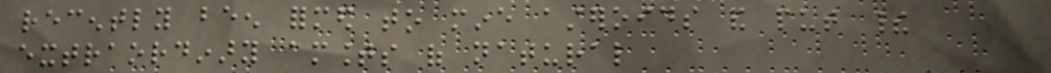recently been formed to mine asteroids and put their
extraordinary amounts of natural
